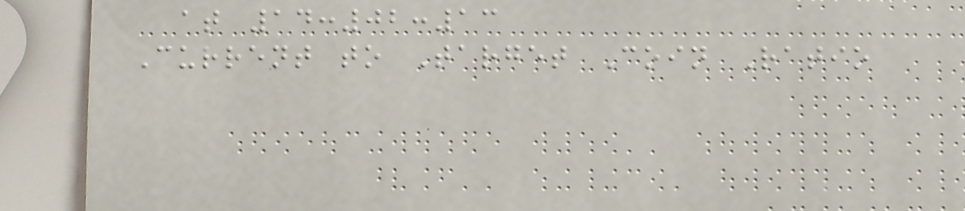at 14:02:13
Current to Target Coin Ratio
